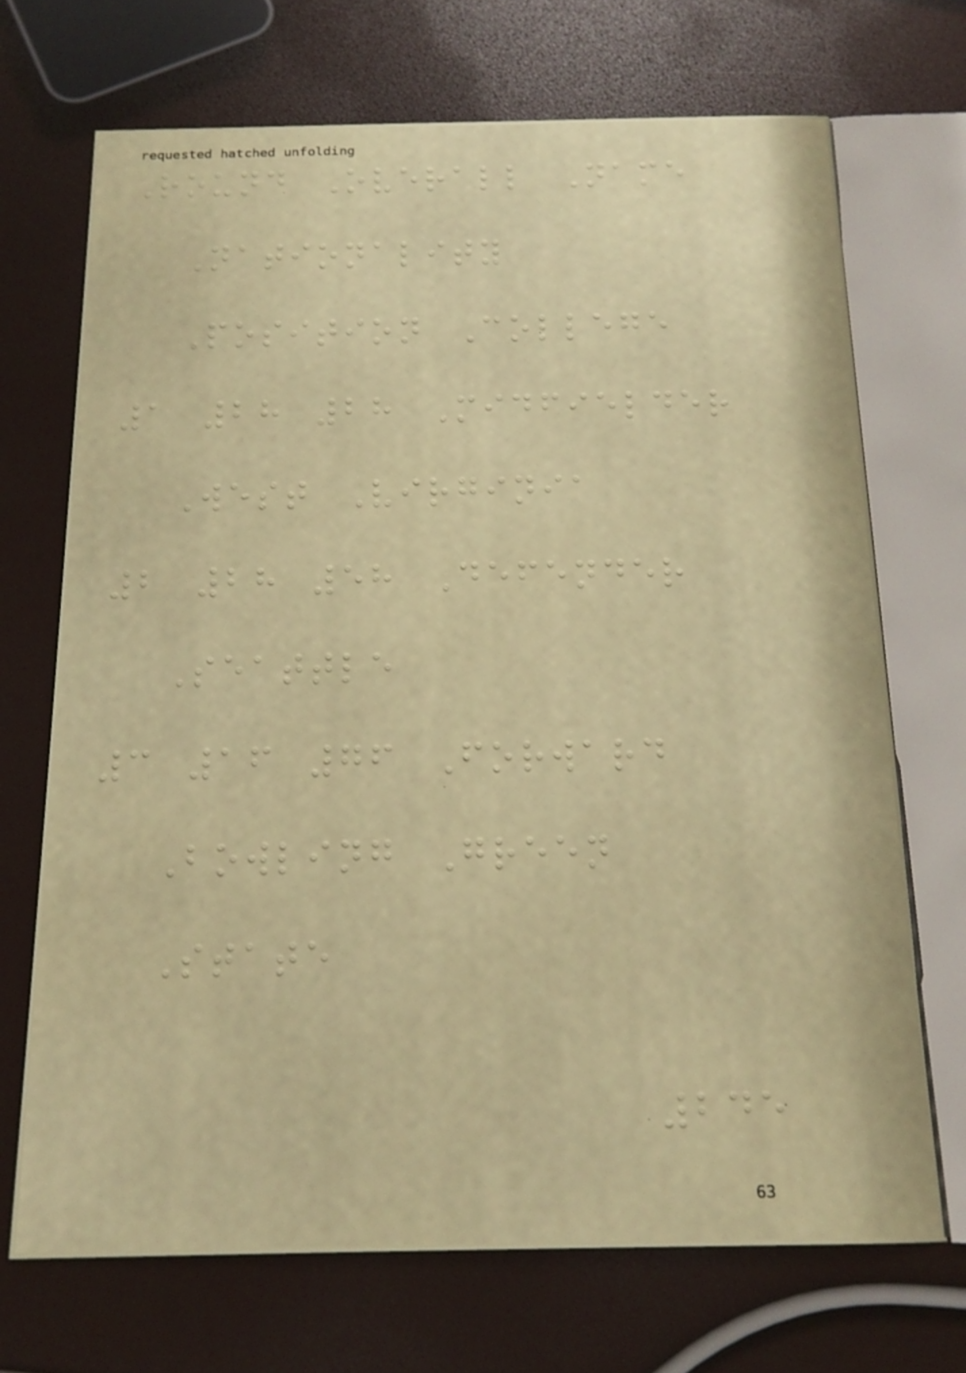Round Overall Name
Nationality
Position College
1 28 28 Midfielder
West Virginia
2 28 58 Defender
Seattle
3 16 76 Forward
Bowling Green
State
245
